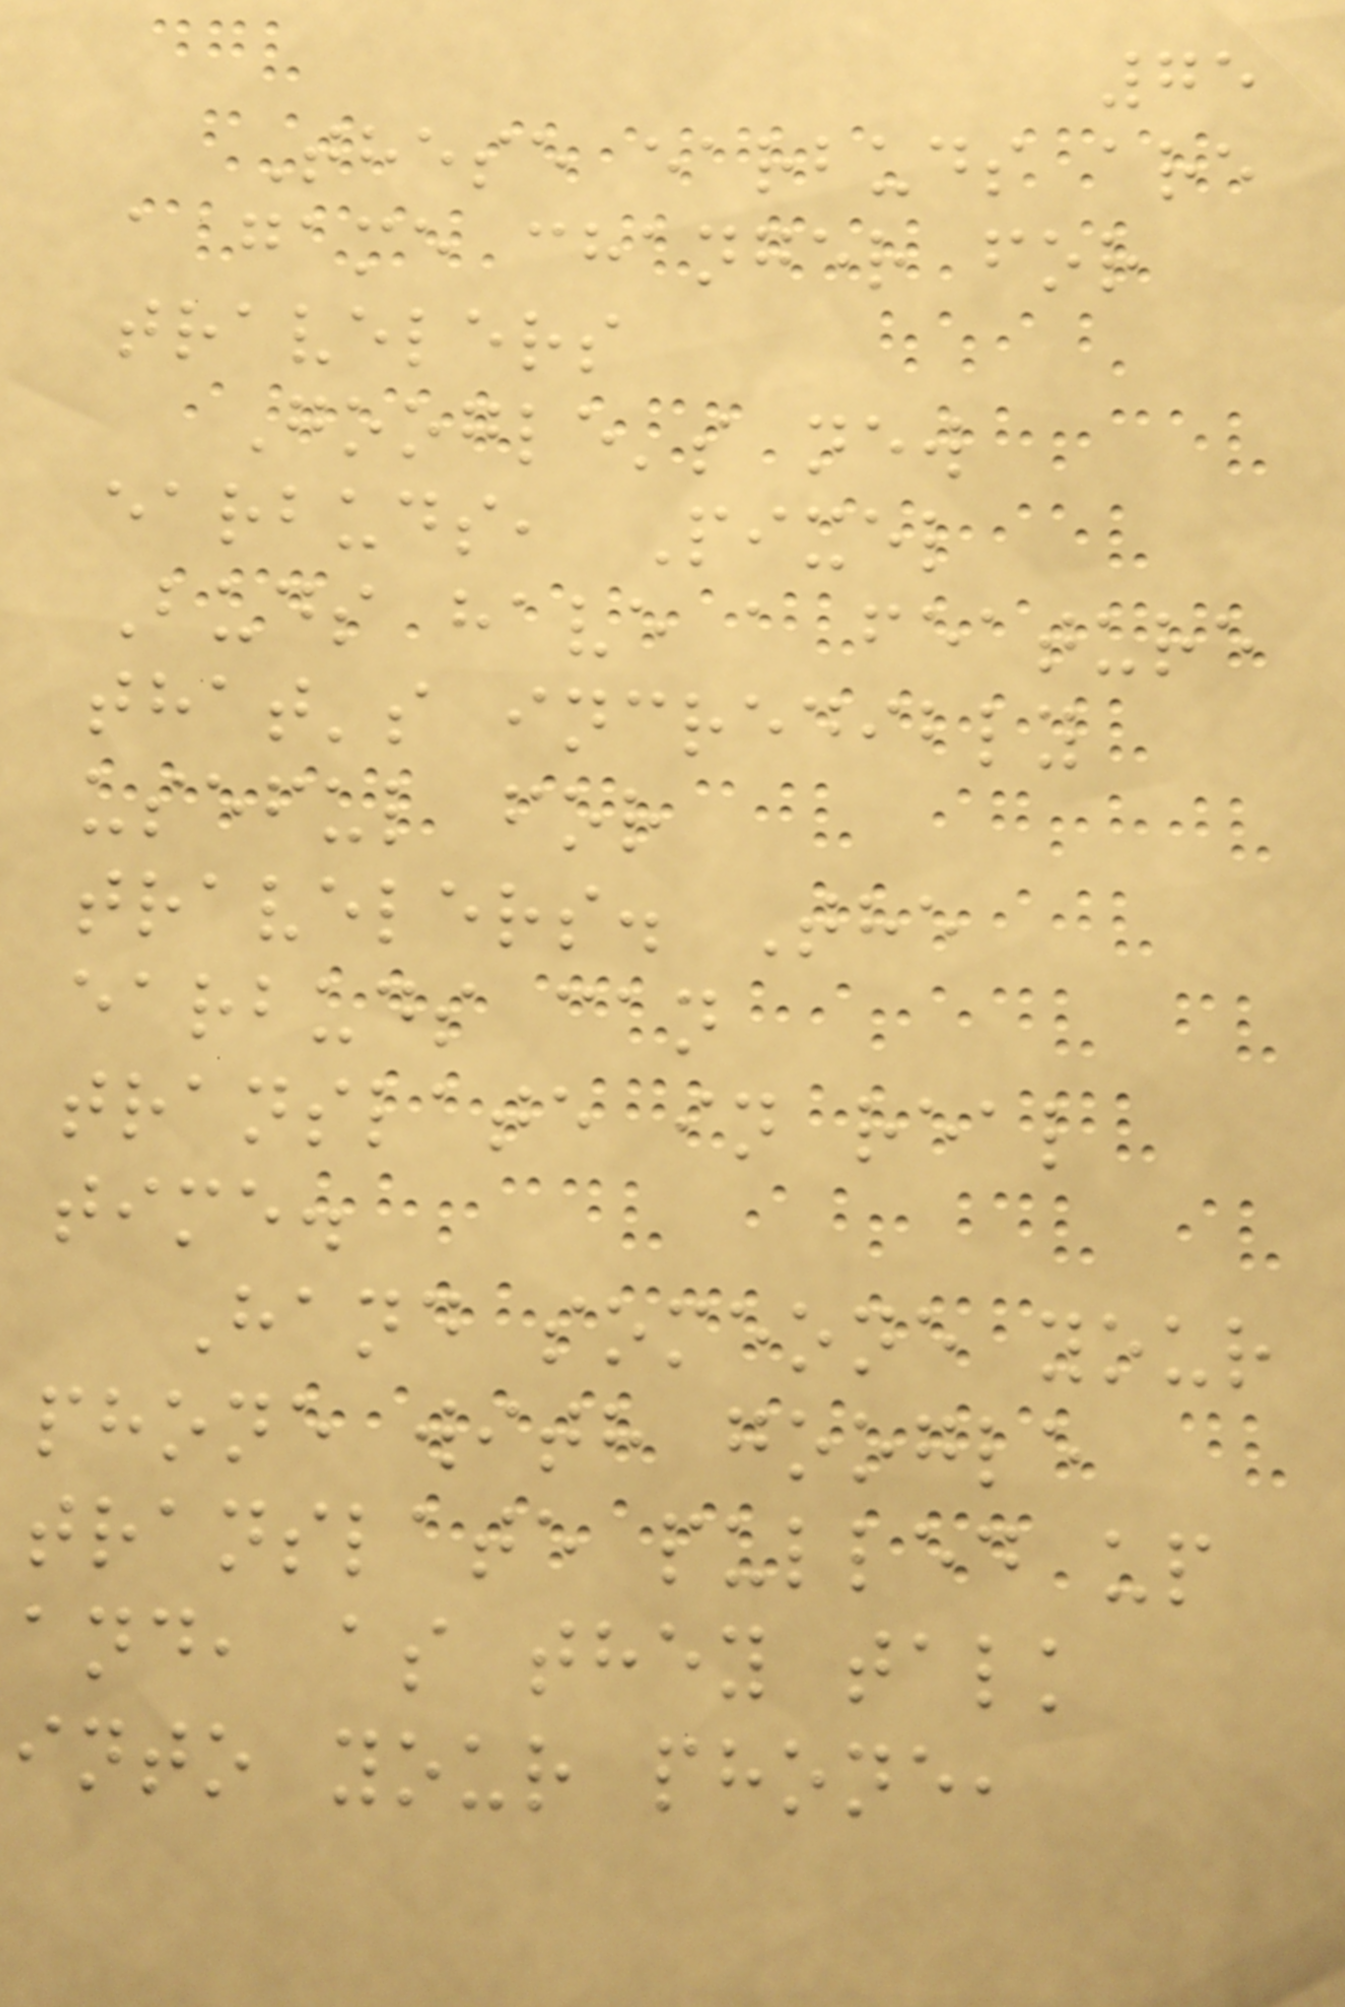75
These earbuds are
a game changer for
travelers
Google's new
earbuds, Pixel
Buds have a feature
that's incredibly
useful for
travelers. The
earbuds can
translate in real
time.
Hand someone your
phone with google
translate pulled up
and, as they talk
into your phone,
